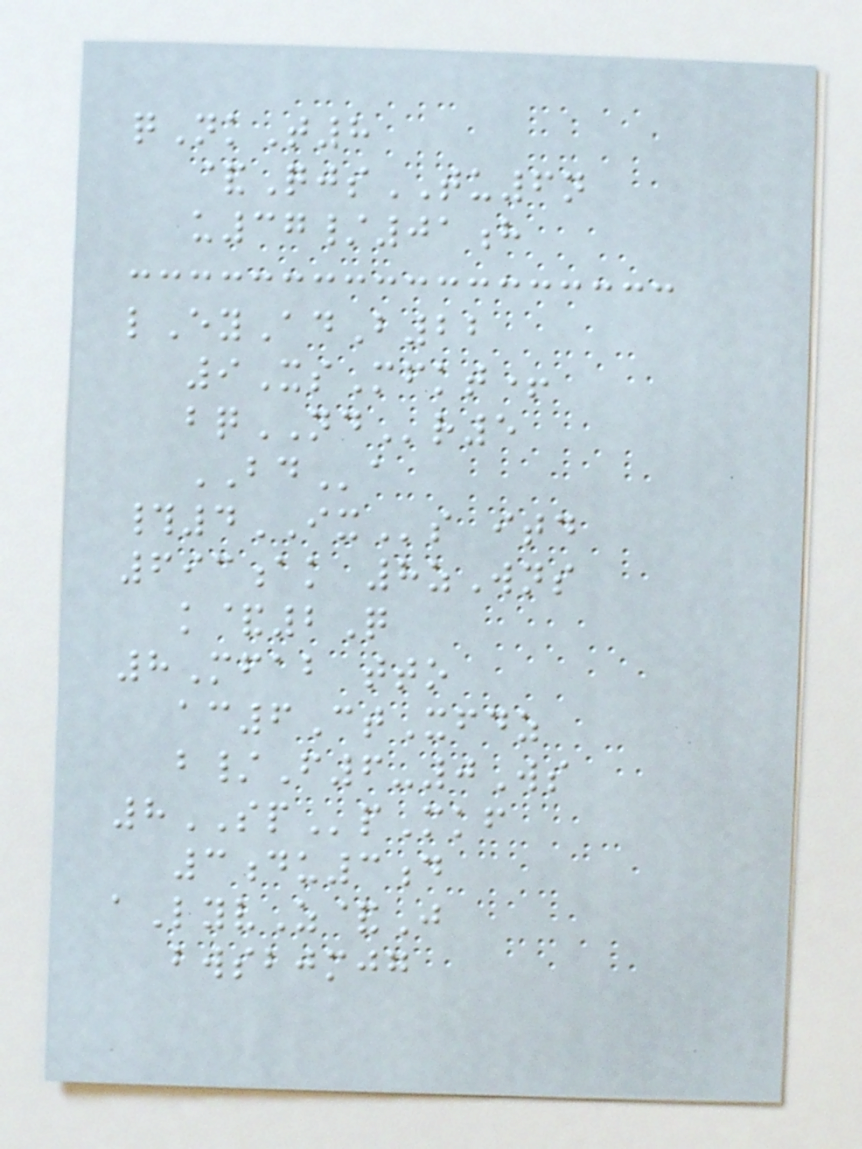qNkT8
&QjsTU6n
u37/01h
lEyAdB22
9XsMfkt+
bqNDr5
BDa
#4IXs itd
693ak 8zWns
k&2Q
8Mfab tto
ac6CtXfdz
b/F6-0Ws
8SPpMkf
3du3d
aLyvZ&J
bwsbjmjg
